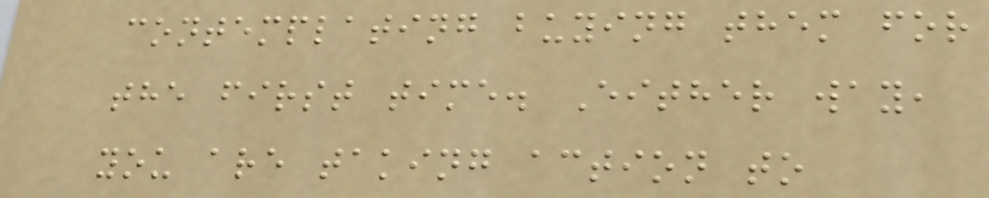contemplating buying them for
the first time. Either way,
you are taking action to
